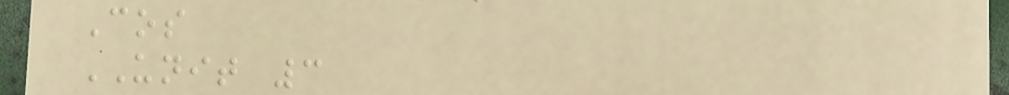Cos
UNIT 3
